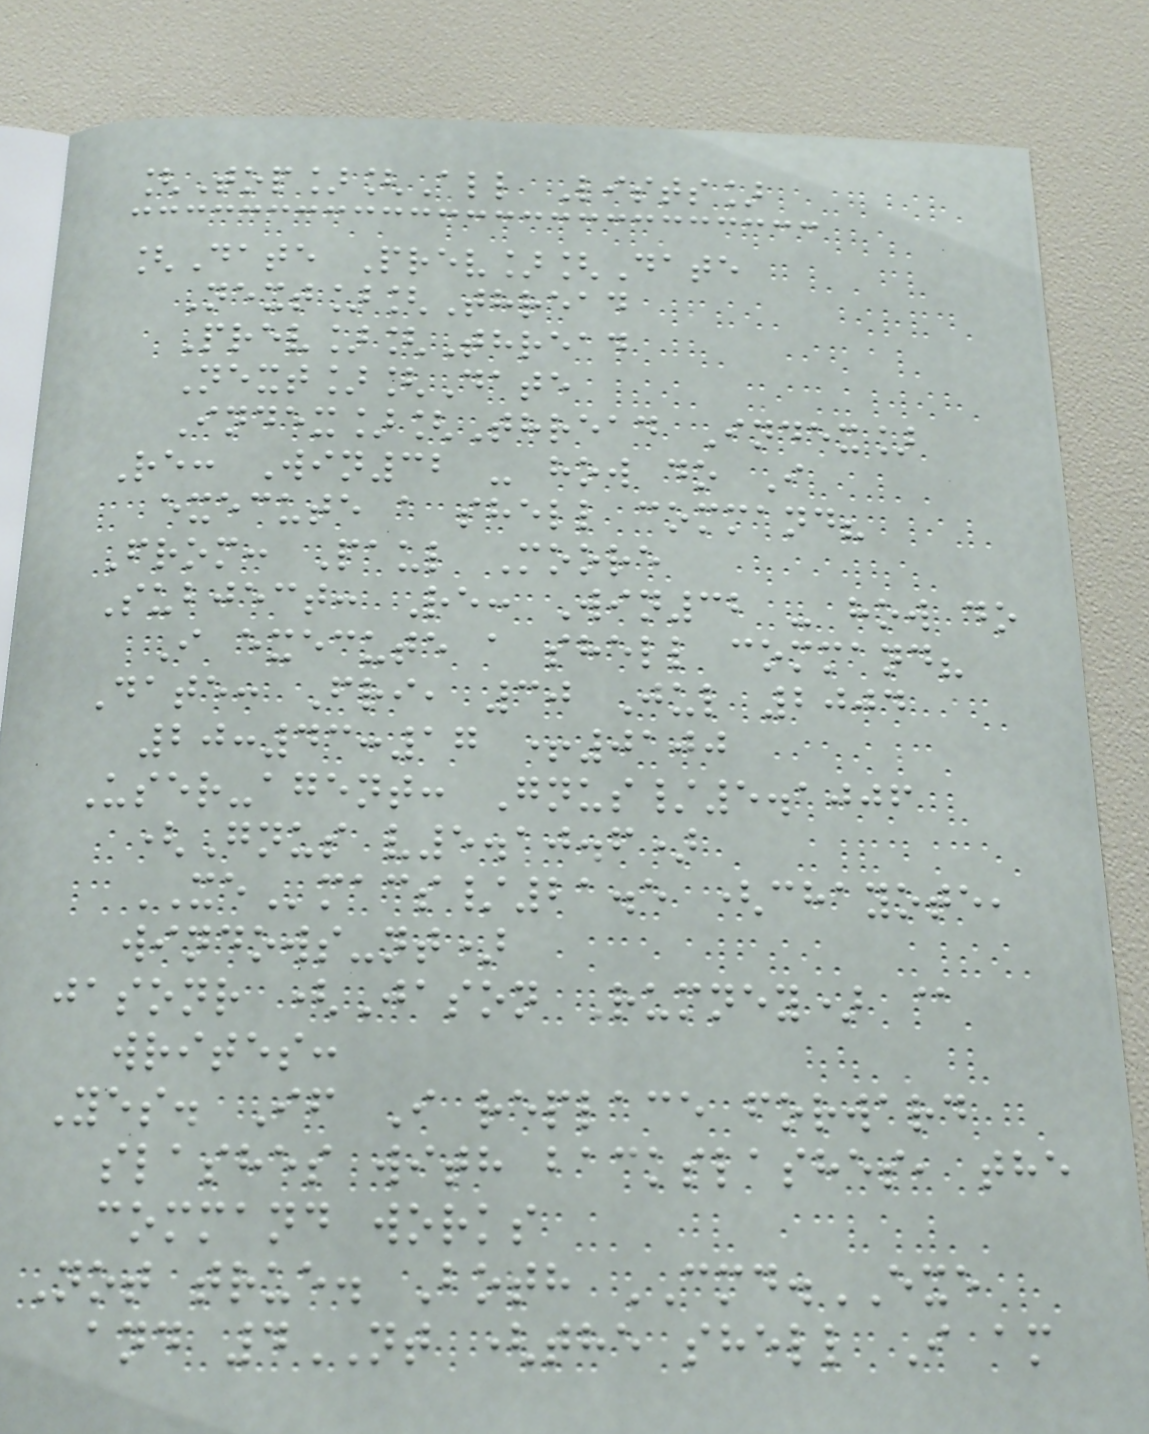[Top][All Lists]
[Date Prev][Date
Next][Thread
Prev][Thread
Next][Date
Index][Thread Index]
Re: Win32 - how do I
execute a shell command?
From: Paul Moore
Subject: Re: Win32 - how do
I execute a shell command?
Date: Fri, 30 Jul 2004
20:43:17 +0100
User-agent: Gnus/5.1006
(Gnus v5.10.6)
XEmacs/21.5 (chayote,
windows-nt)
jasonr (Jason Rumney) @
writes:
Yes. If I replace forward
slashes with backslashes, the
command works
Not true. Both CMD.EXE
and 4NT (the shell I am
